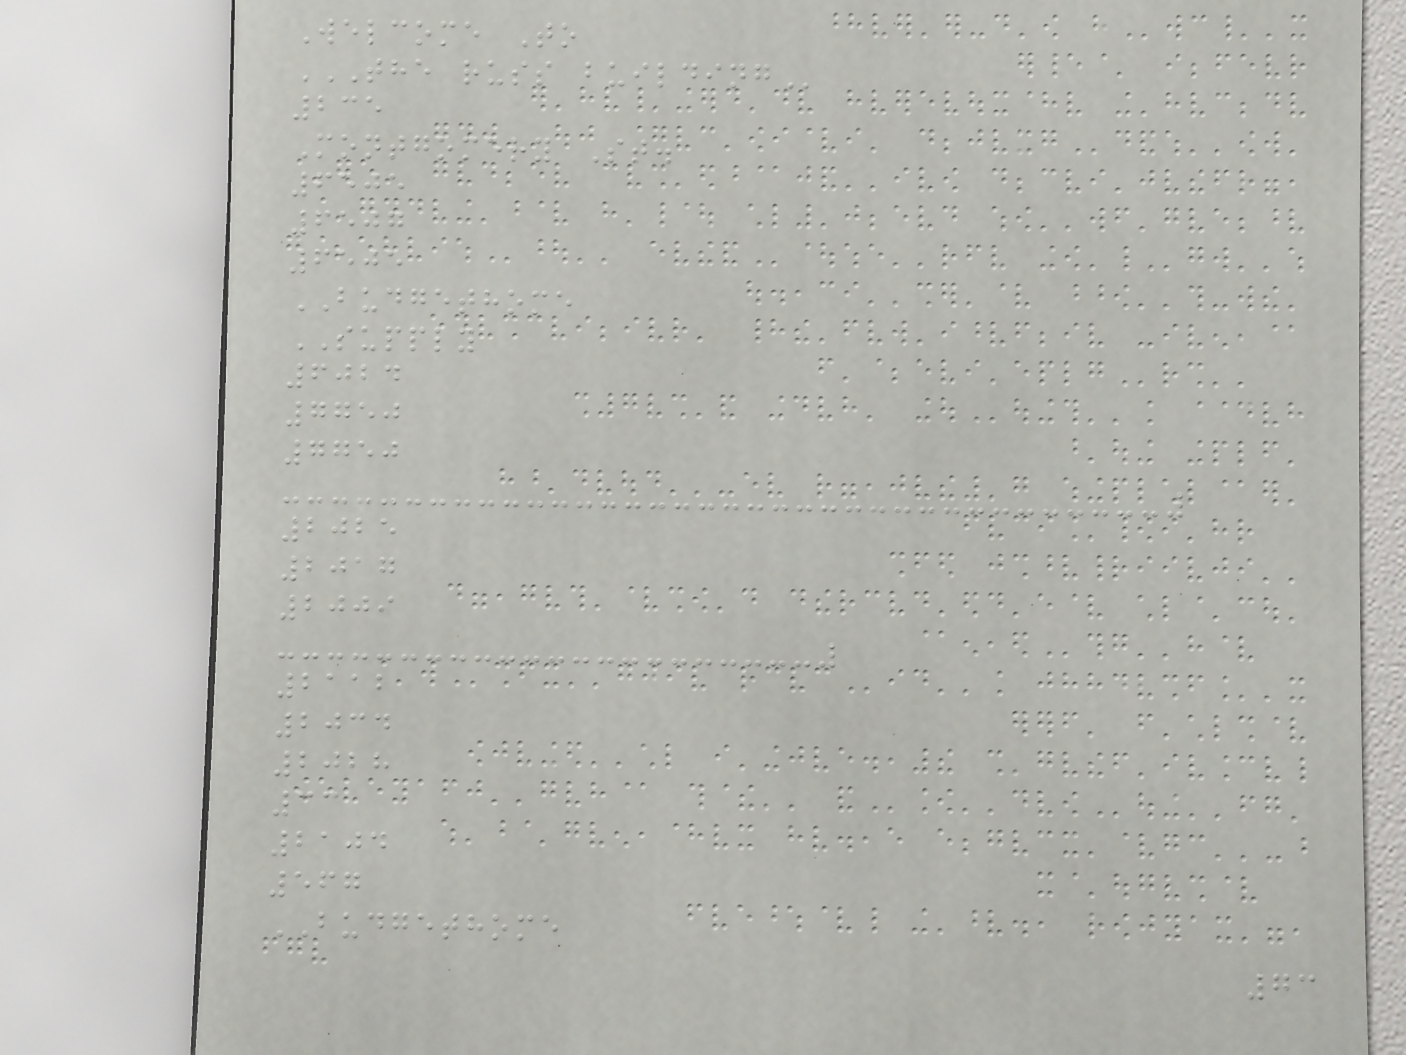Welcome To
THE RUSS BUILDING
235
Montgomery St.
6505
6507
6505
BUDGETHOME
SUPPLY
6024
7750
7750
2025
2017
2009
2112
2034
2028
33
2104
567
BUDGETHOME
73
